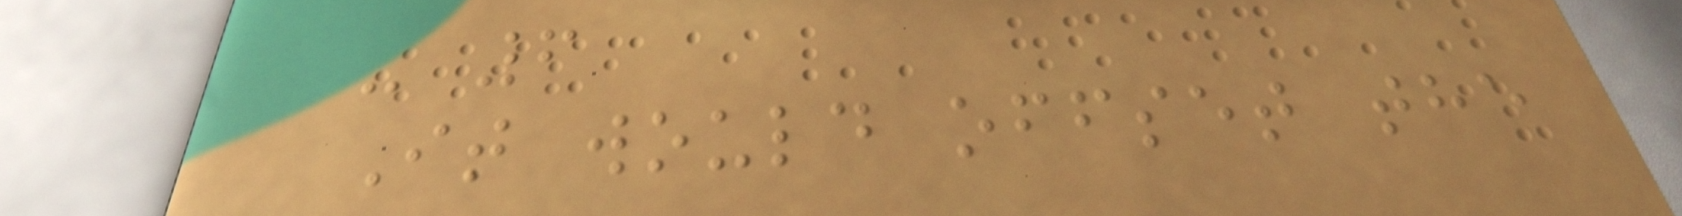- 6
It would offset the
